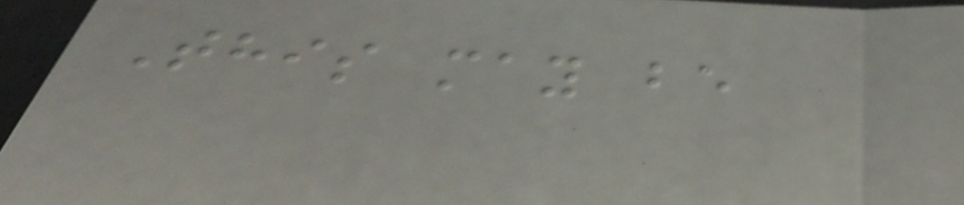This may be
